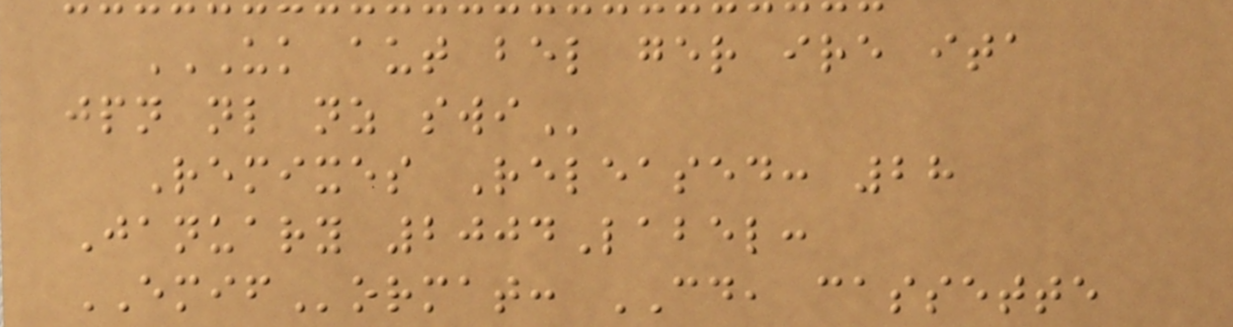UK AUT BEL GER IRE ITA
JPN NL NZ SWI
Remixes Released: 28
January 2004Label:
EMIFormat: CD, cassette
